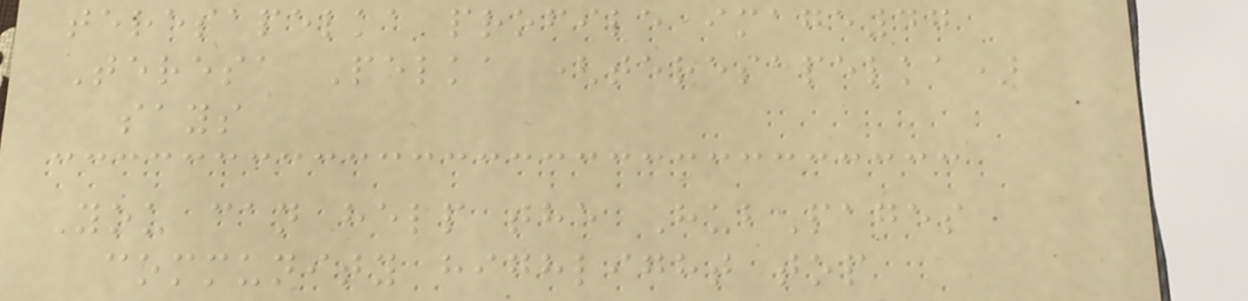teresapelka profile image47
Teresa Pelka (teresapelka)
says
You can help the HubPages
community highlight top
